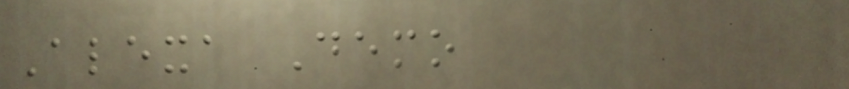Alexa Demo
